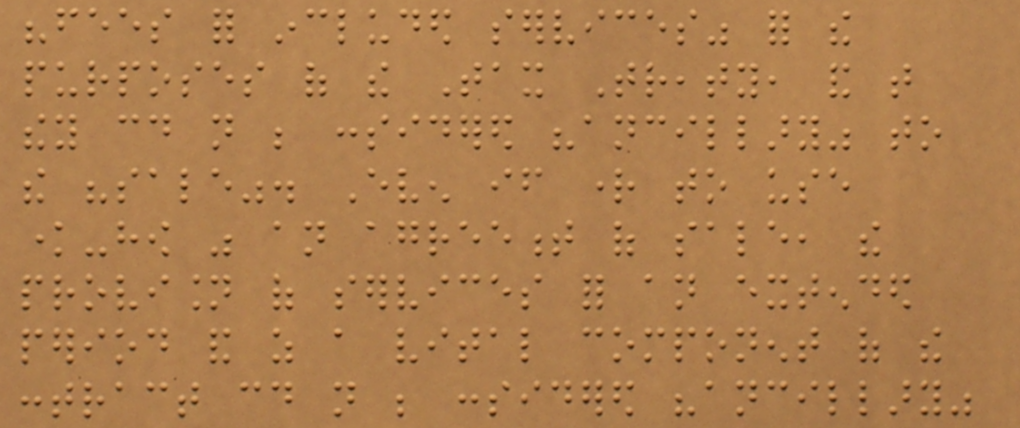"fees for included services" for the
purposes of the Tax Treaty, and that
they could not be considered "ancillary" to
the "sale". Even if right to use
know-how was an agreement of sale, the
provision of services for an extended
period and as a vital component of the
contract could not be considered "ancillary"
